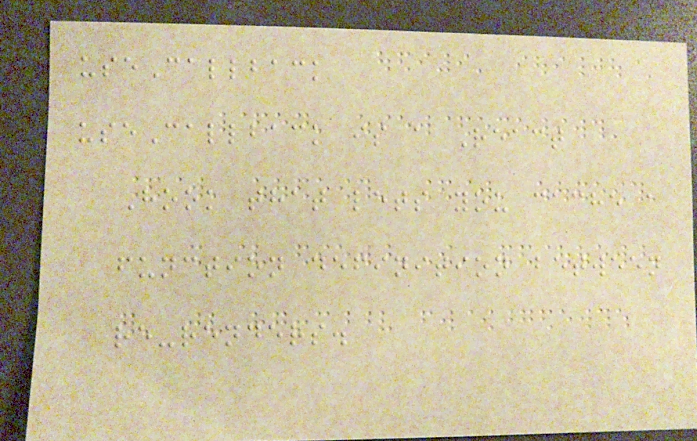useCallback
useCallback is a React
Hook that lets you cache a
function definition between
re-renders.
